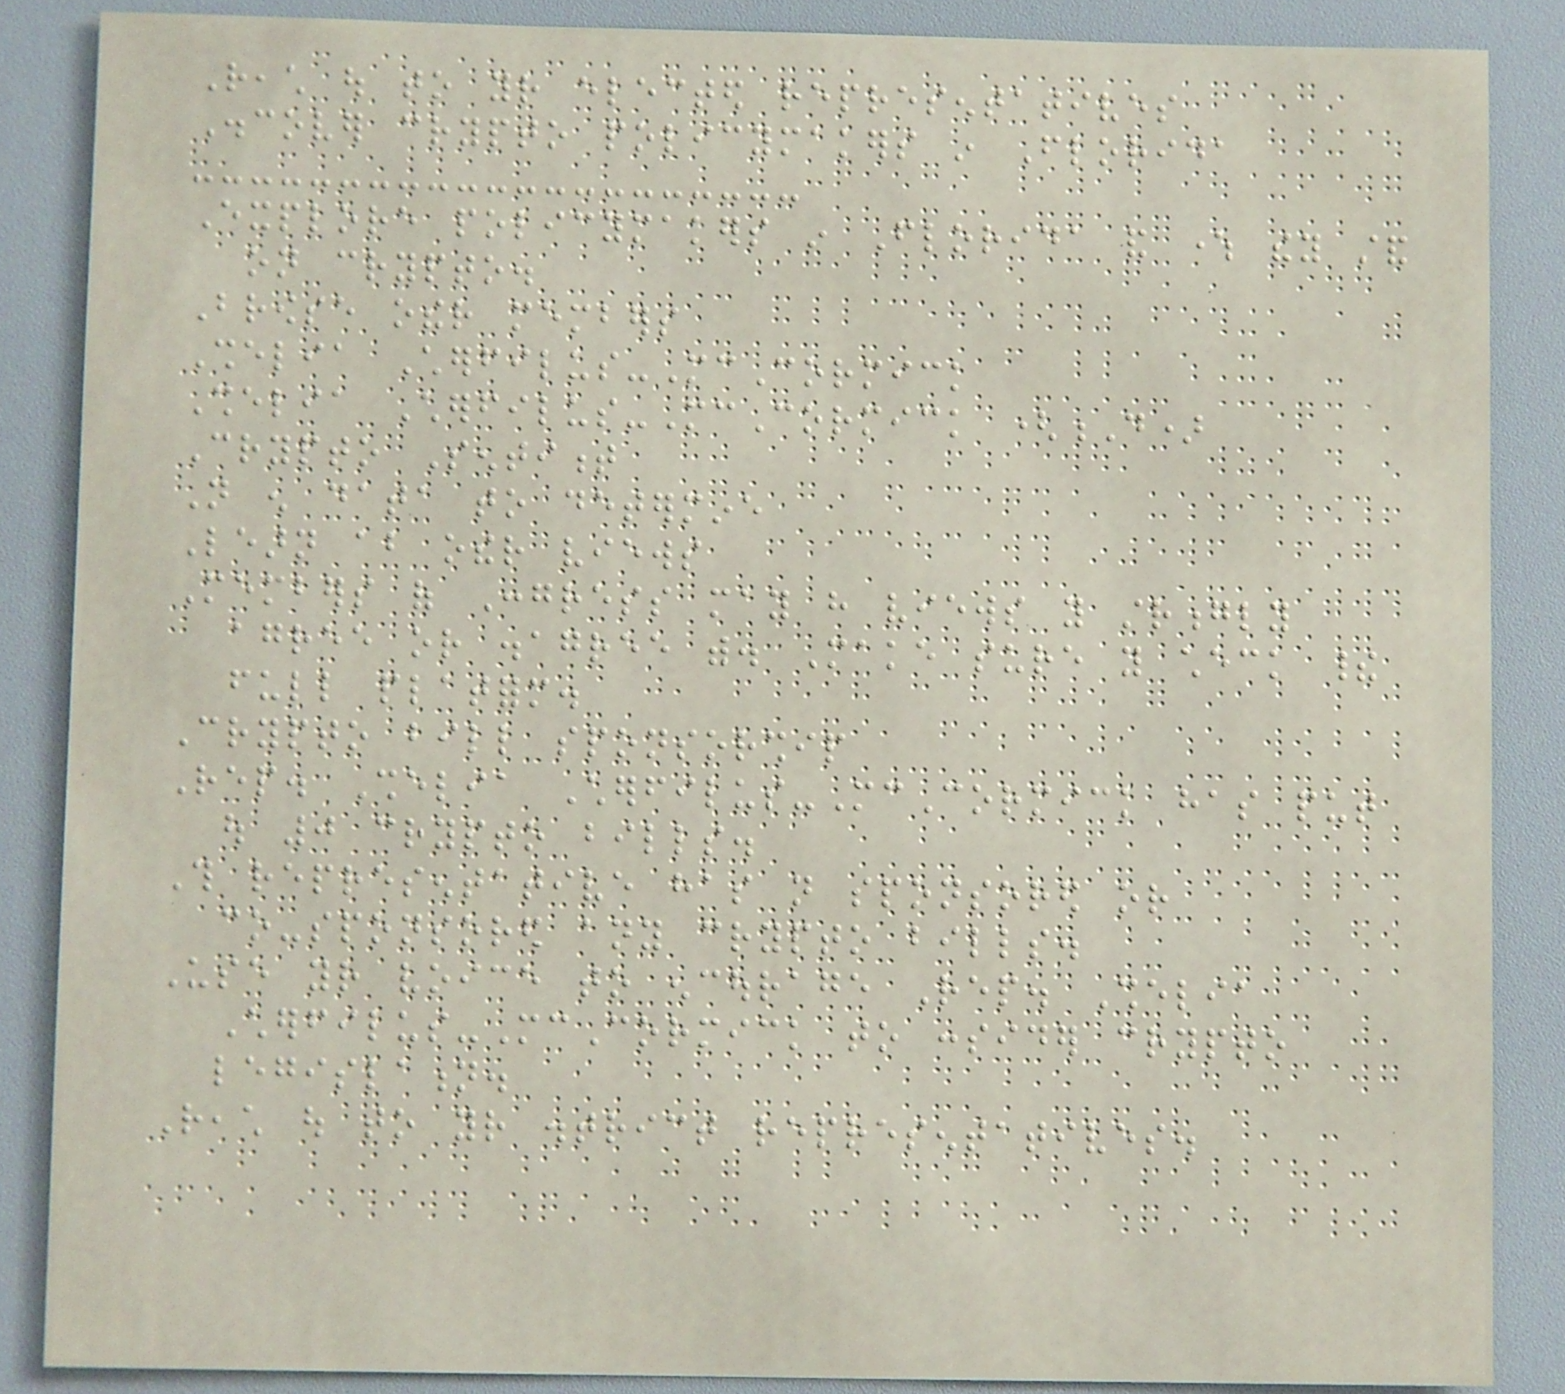Reach out to your elected representatives
Discover crypto policymakers in Florida
Explore policymakers in Florida and where they stand
on crypto.
Browse other members
Shelia Cherfilus-McCormick
Shelia Cherfilus-McCormick (D)
Crypto Sentiment
Not enough data to determine
Learn about other views
Members of Congress may have views you strongly
agree or disagree with. Make sure you check their
full platform.
Crypto bill sponsorship
Rep. Shelia Cherfilus-McCormick has put
out 0 crypto bills.
This representative has not sponsored or
co-sponsored any crypto bills.
Use your voice to encourage Rep. Shelia
Cherfilus-McCormick to consider crypto
legislation.
Reach out to your district representatives.
